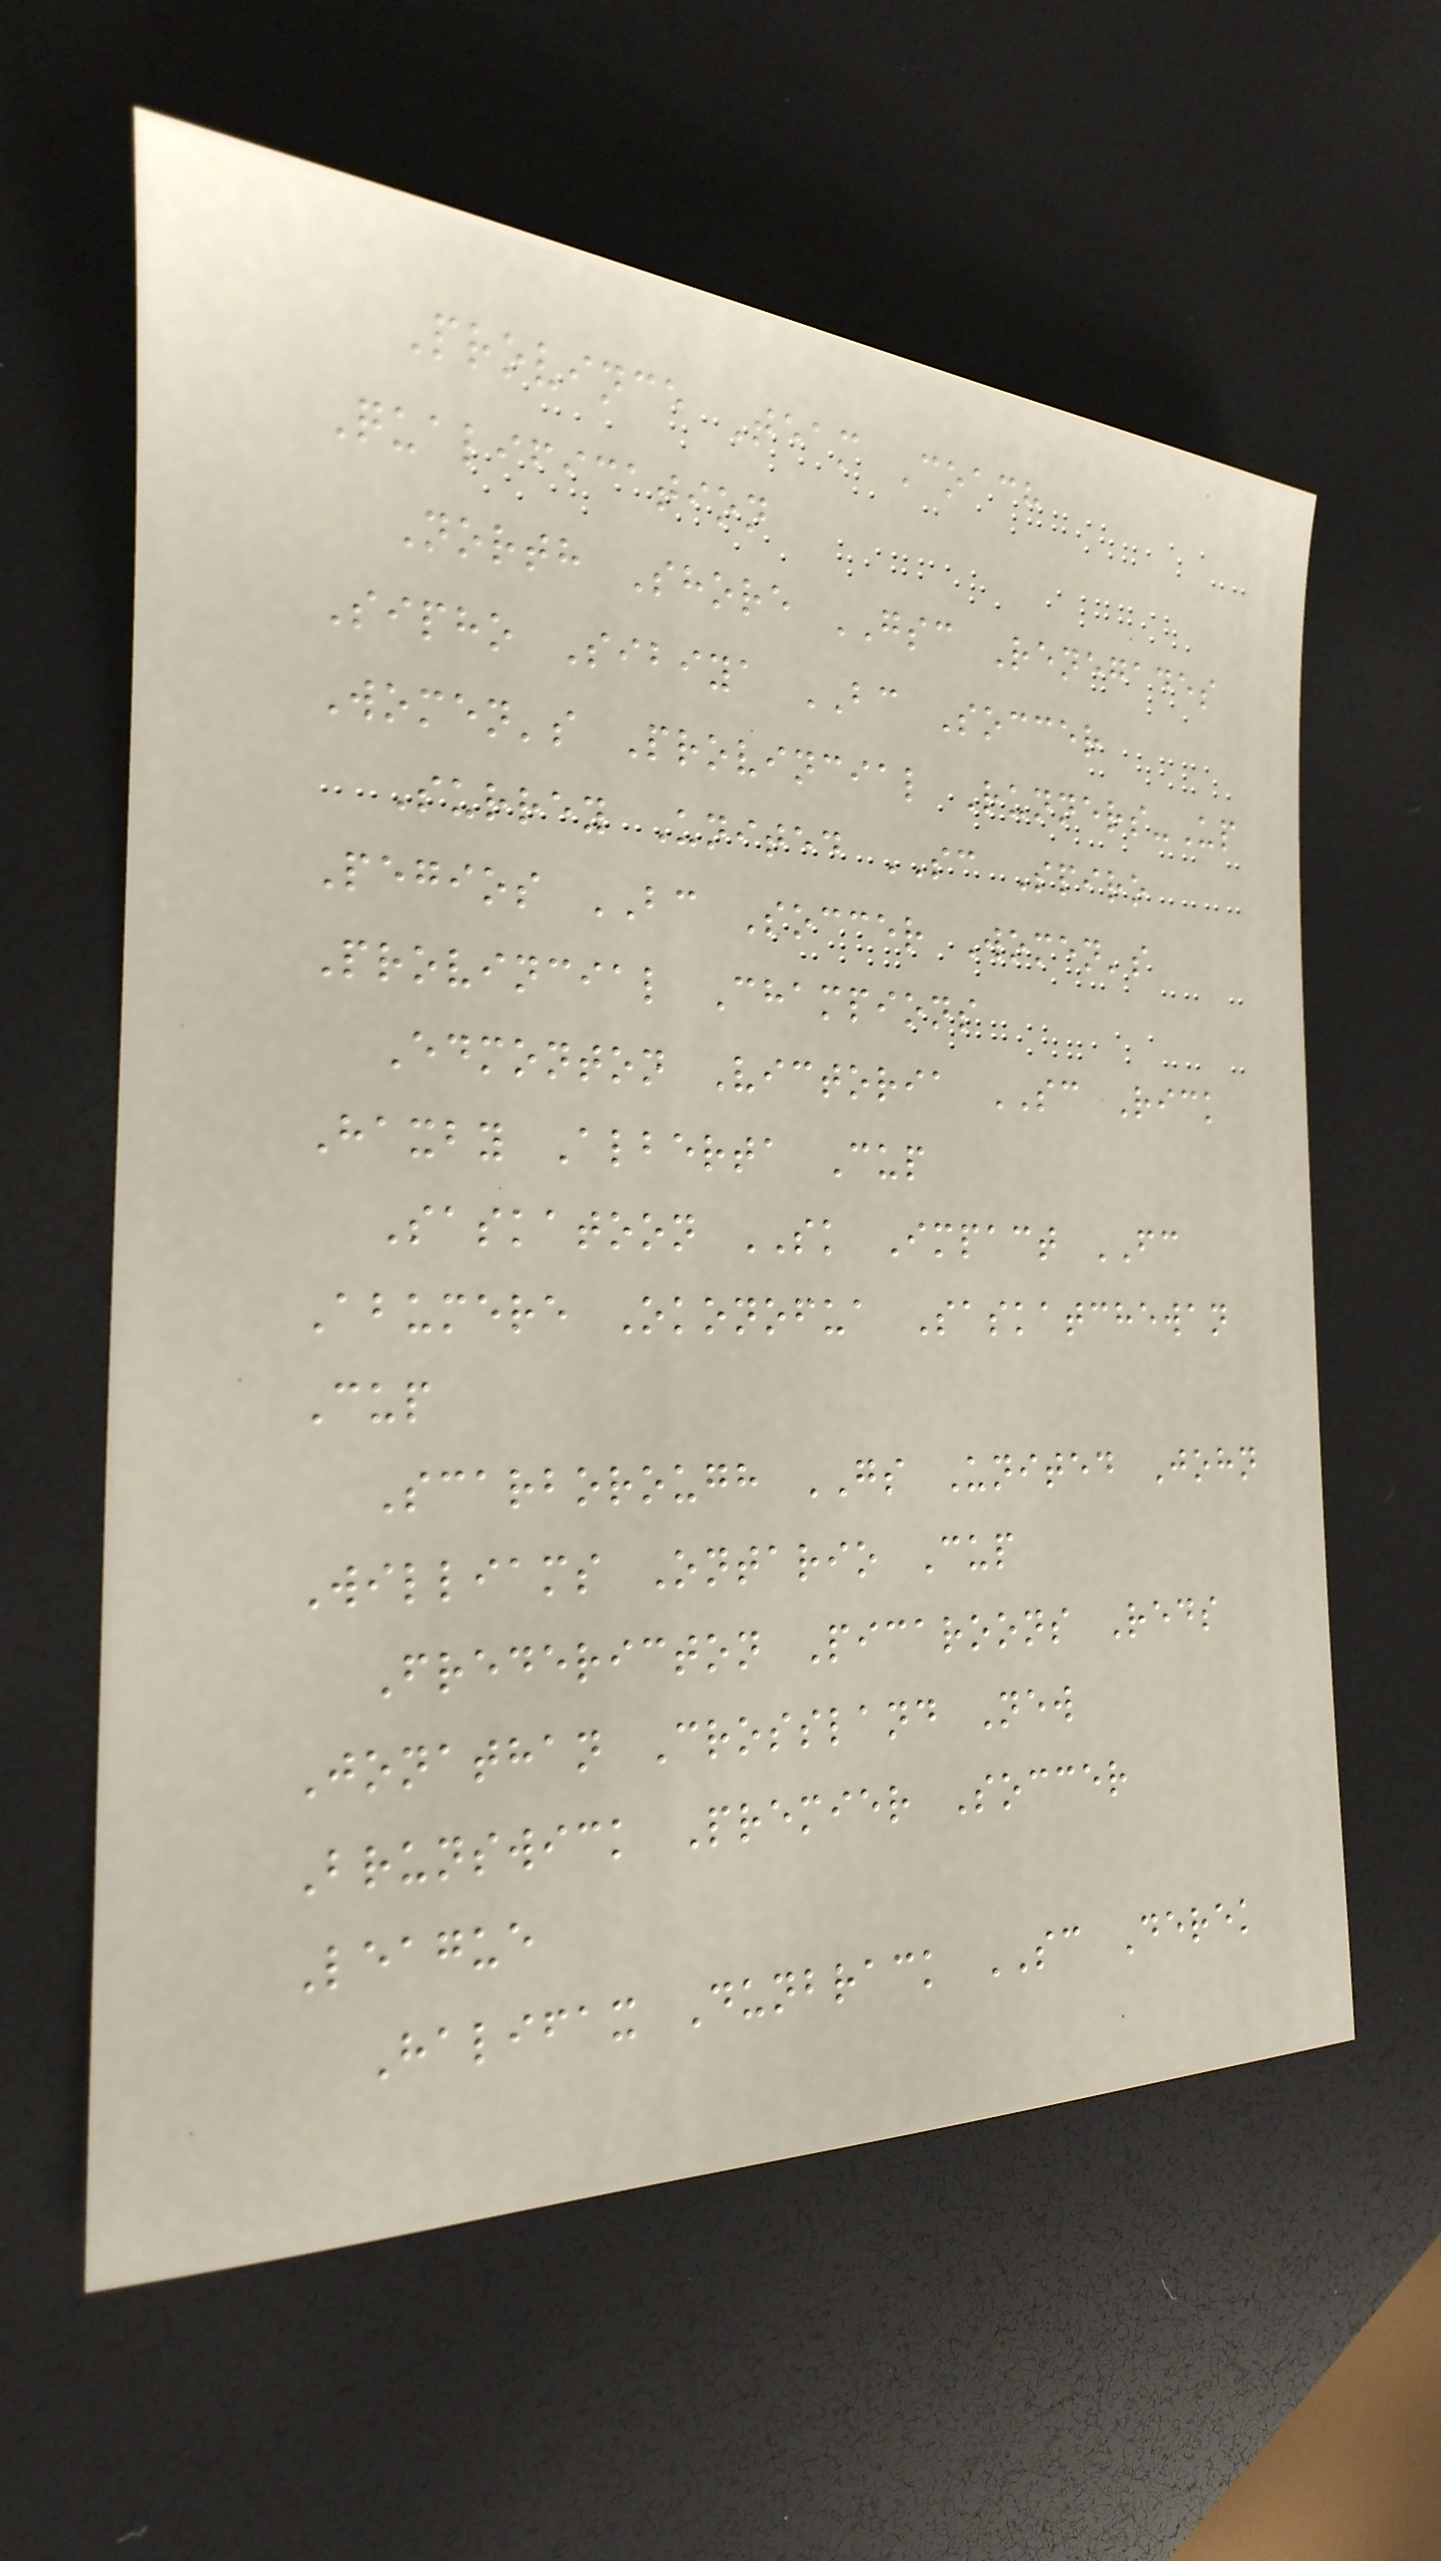Province Team Coach
Qualification
North Shore GSC Renegades
Sipho Sibiya BC Soccer
Women's Provincial Runners-Up
Surrey United SC Spiro
Pegios BC Soccer Women's
Provincial Champions
Edmonton Victoria SC Rick
Haxby Alberta Cup
Saskatoon SK Impact FC
Abumere Okonofua Saskatchewan
Cup
Scarborough GS United John
Williams Ontario Cup
Fredericton Picaroons Reds
Jonathan Crossland New
Brunswick Premier Soccer
League
Halifax Dunbrack SC Derek
